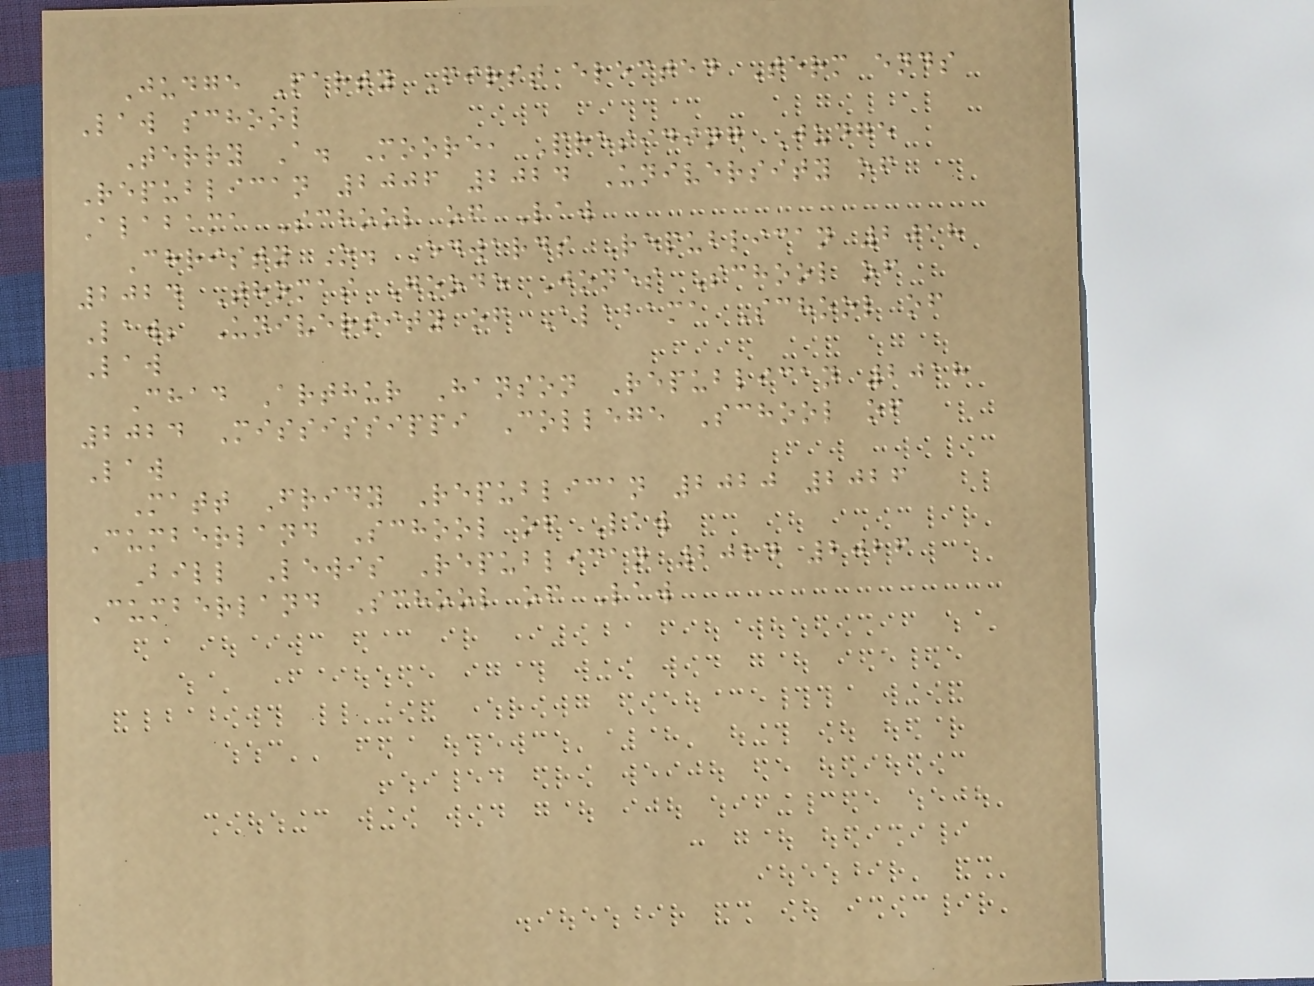Judge Party First elected Term ends
Law school
Terry A. Moore, Presiding Judge
Republican 2006 2024 University of
Alabama School of Law
Christy O. Edwards Republican 2018
2024 Thomas Goode Jones School of
Law; University of Alabama School of
Law
Chad Arthur Hanson Republican 2018
2024 Mississippi College School of
Law
Matt Fridy Republican 2020 2026
Cumberland School of Law
Bill Lewis Republican 2024 2026
Cumberland School of Law
